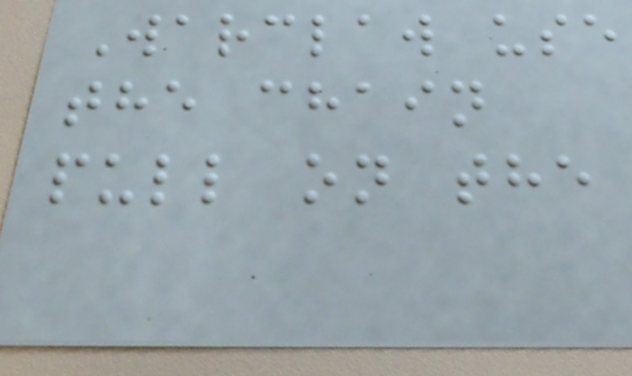Warclaw use
the chain
pull on the
